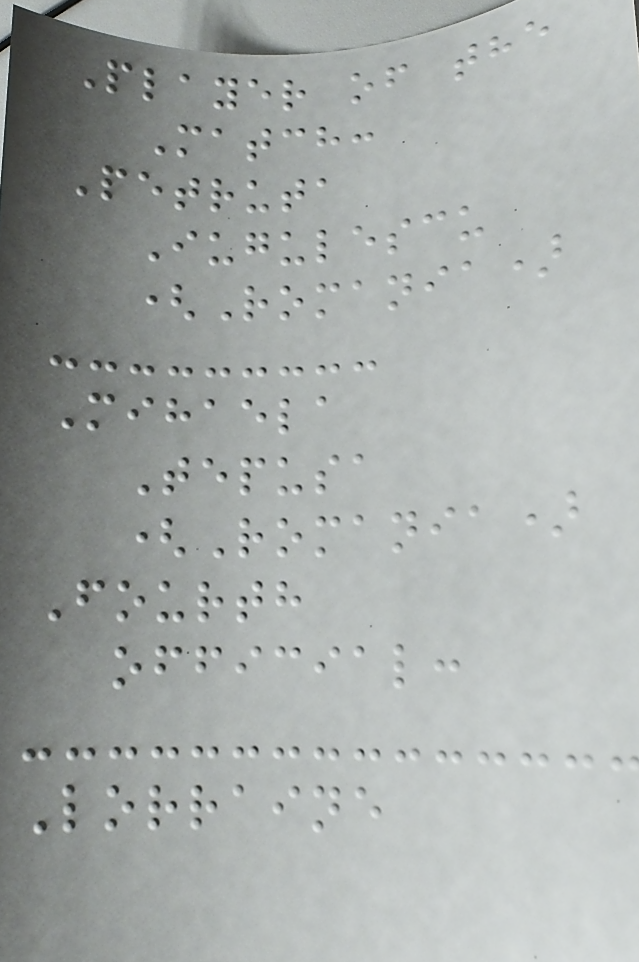Player of the
Match:
Petruta
Iugulescu
(Romania)
Mihaela
Tepusa
(Romania)
Fourth
official:
Lorraine
